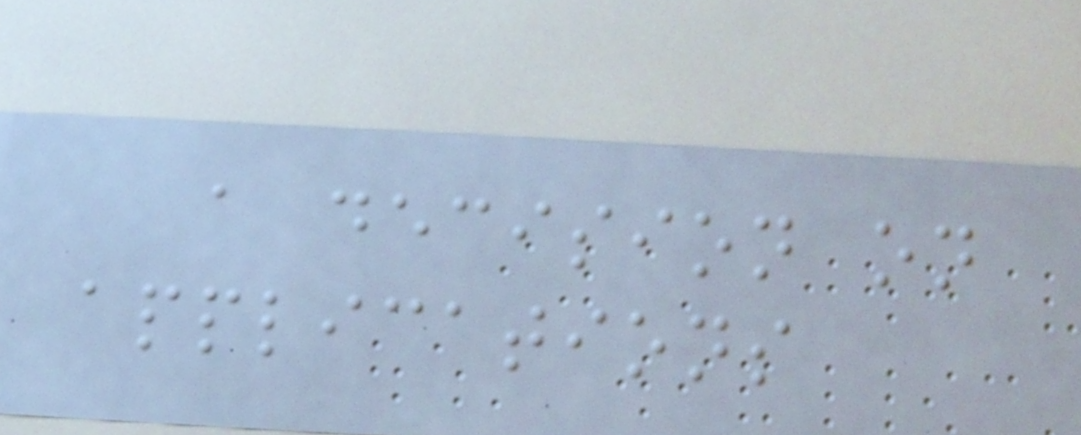a decision on
applications
